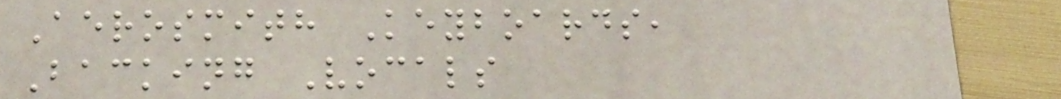Aerosmith Keyboards,
Backing Vocals
